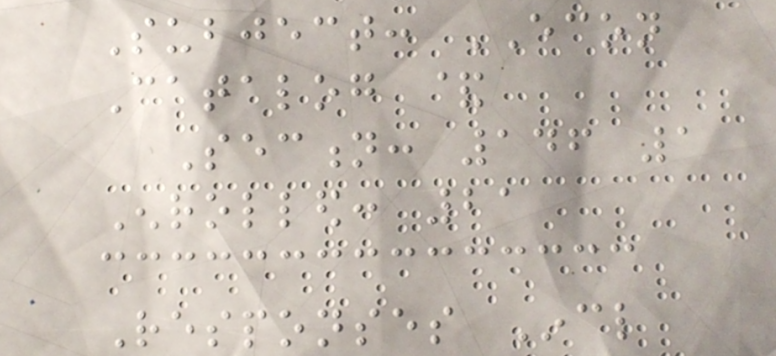Subject: ECON
Catalog &
Section: 146 1
Enrolled: 21
Responses Incl
